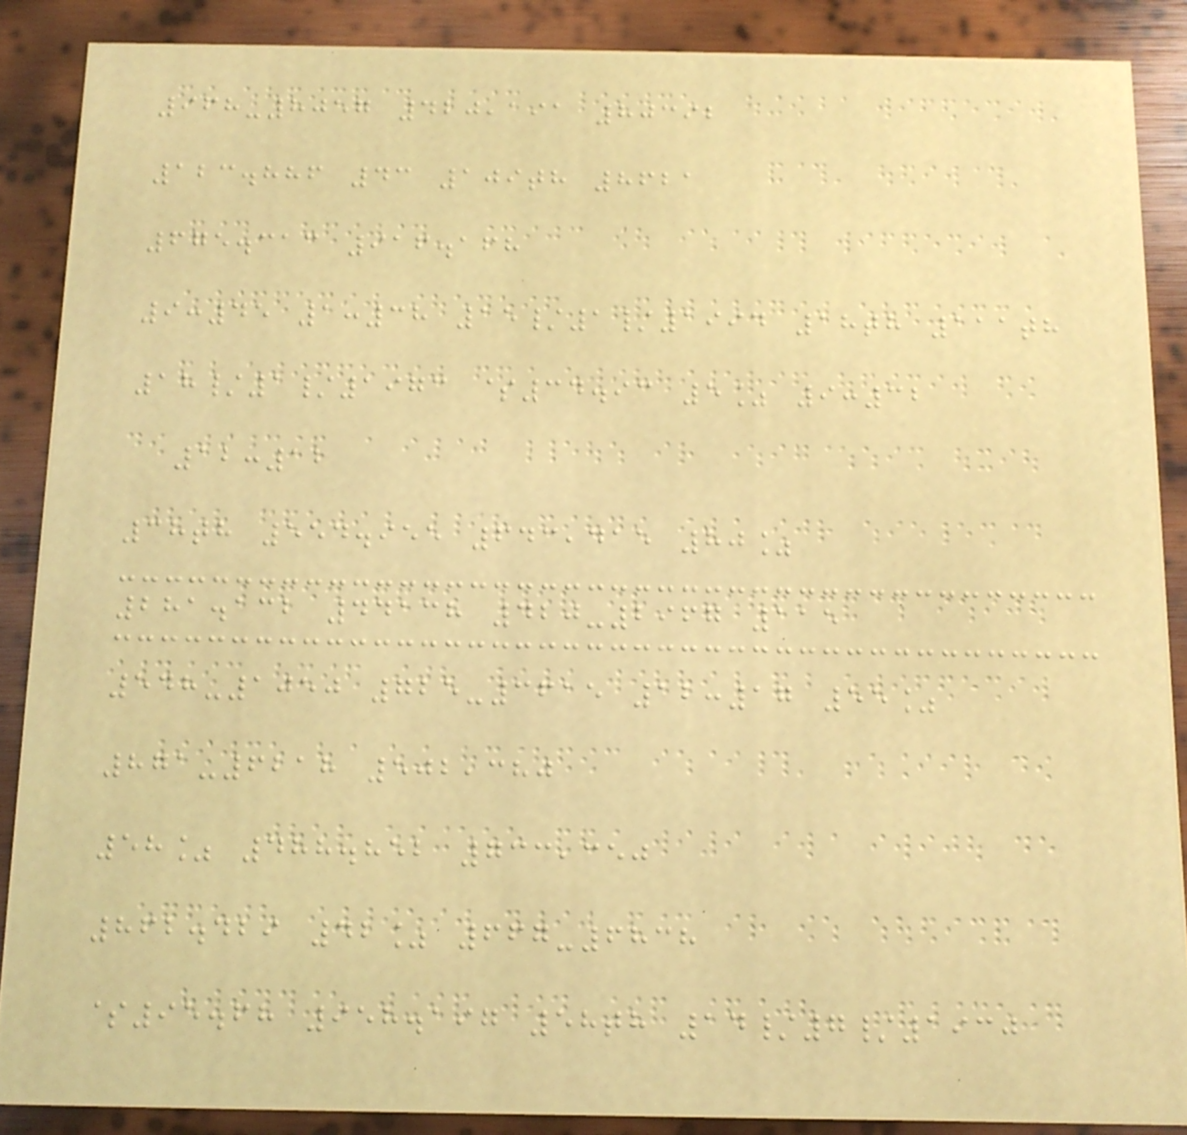968-8057 420,191 80392
123.886 43 109th 8621
675.313 916.168
9:45 1:38 15/1/1994 18th 111th
18/1/1973 $34.93 5% 9:32
12:12
38th 554.955 643,415 80%
281.132 44138 420-2967 115
548-1050 725-3615 12:17 55%
871-6218 502,380
58% 488.852 733,350
862.429 42% 667-6838
$95.68 958.197 58th 14/7/1930
